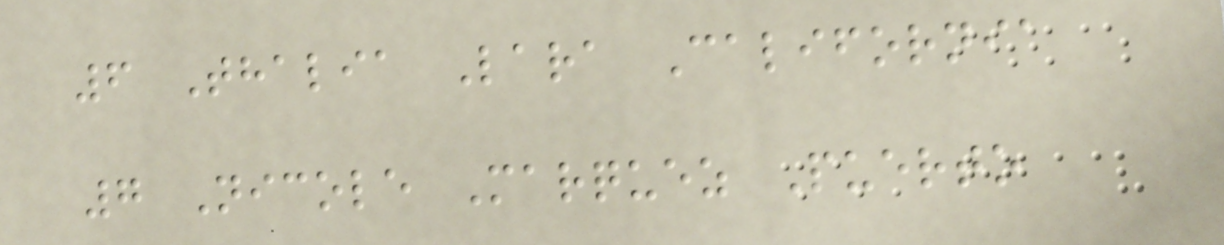6 Thalia Lara California
7 Nicole Marquez Puerto
